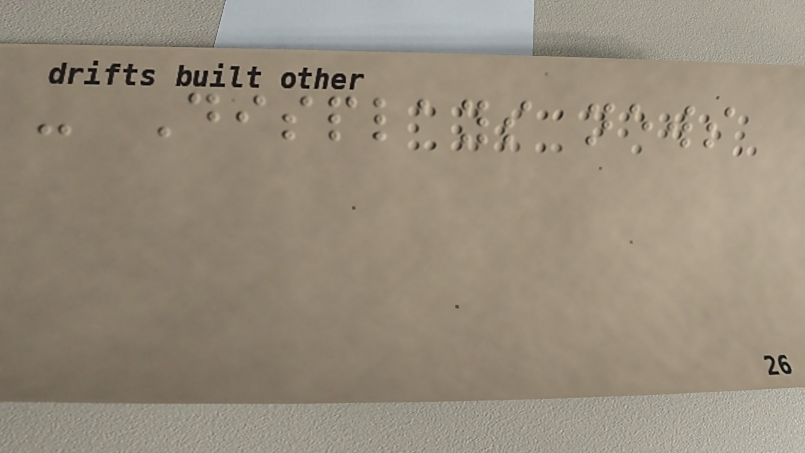- Displays news
